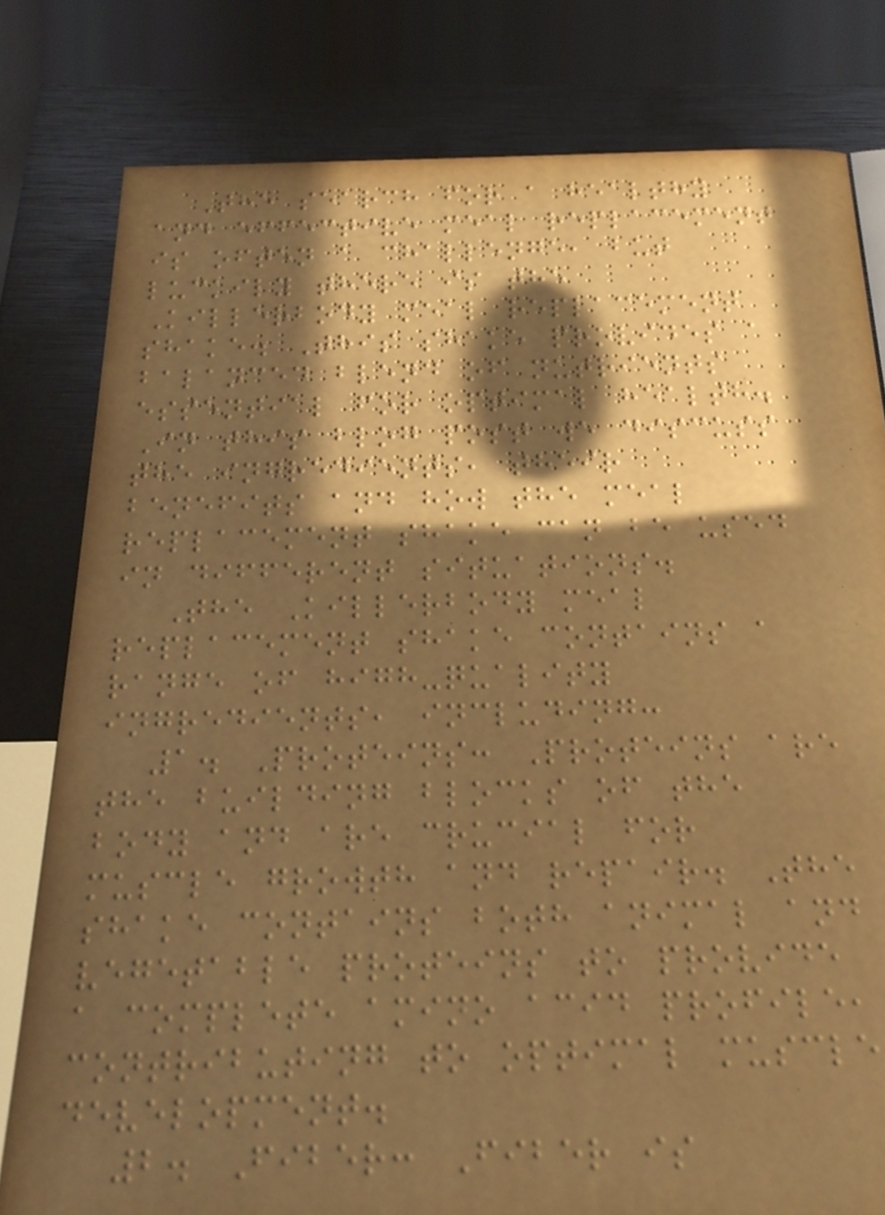The search for a healthy
and effective meal replacement
is often a challenge, but
luckily there is the
Killerbody meal replacement
shake. This shake provides a
balanced blend of nutrients
essential for optimal health.
In this blog post we discuss
the ingredients, their
benefits and how the meal
replacement shake can be used
in different situations.
The Killerbody meal
replacement shake contains a
range of high-quality
ingredients, including:
1. Proteins: Proteins are
the building blocks of the
body and are crucial for
muscle growth and repair. The
shake contains both animal and
vegetable proteins to provide
a complete amino acid profile,
contributing to optimal muscle
development.
2. Fiber: Fiber is
